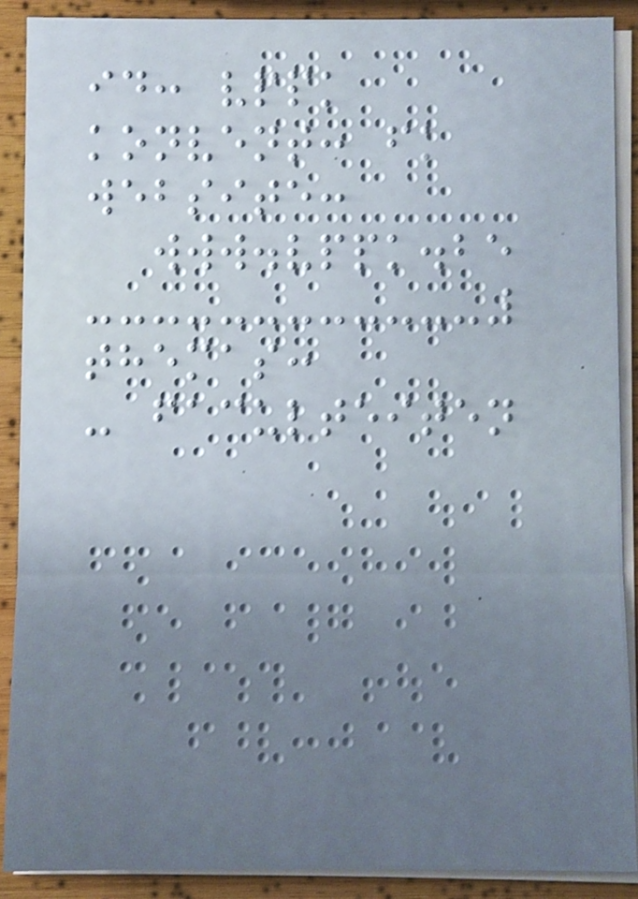id: vppk
konvent: fk
website:
www.vppk.be
themas:
- faculteiten
